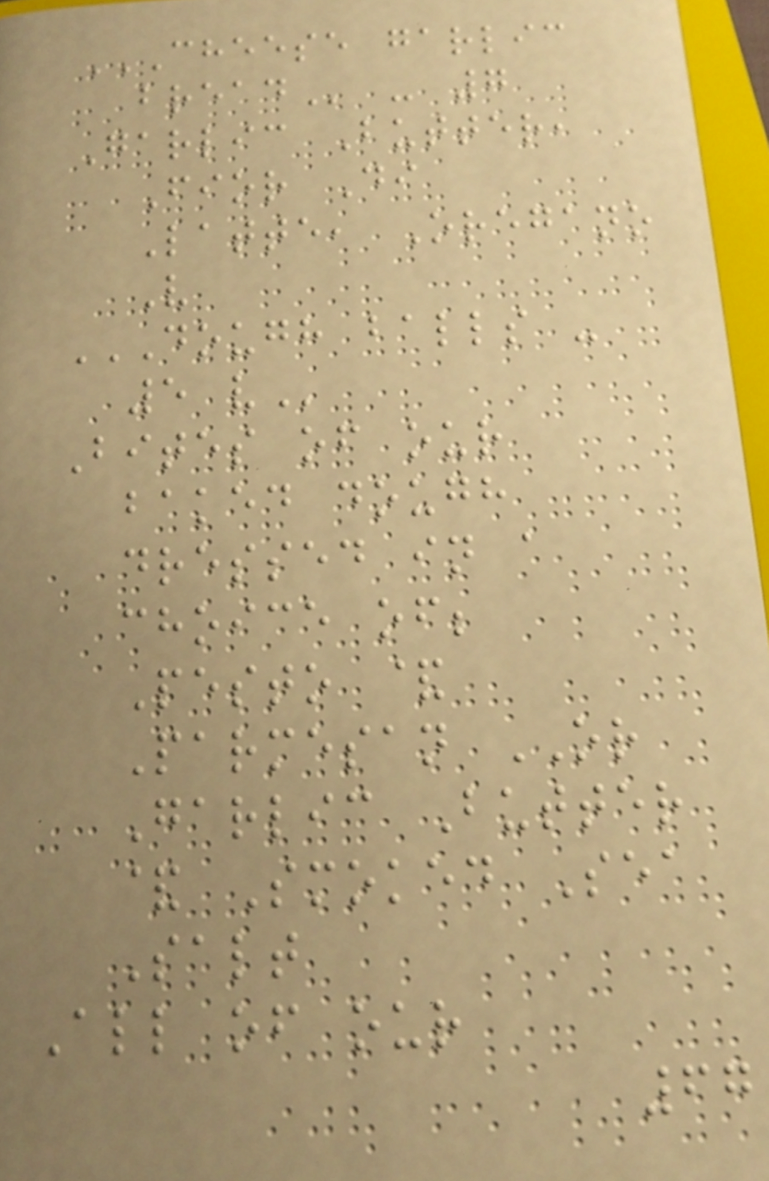CHEESE GARLIC
BREAD - 7
Garlic Butter,
Fior Di
Latte, Oregano
V
DOUGH BALLS -
5 V
Bites of our
baked dough
dressed in a
choice of;
Pesto &
Parmesan OR
Garlic Butter
& Smoked Sea
Salt
All of our
67
